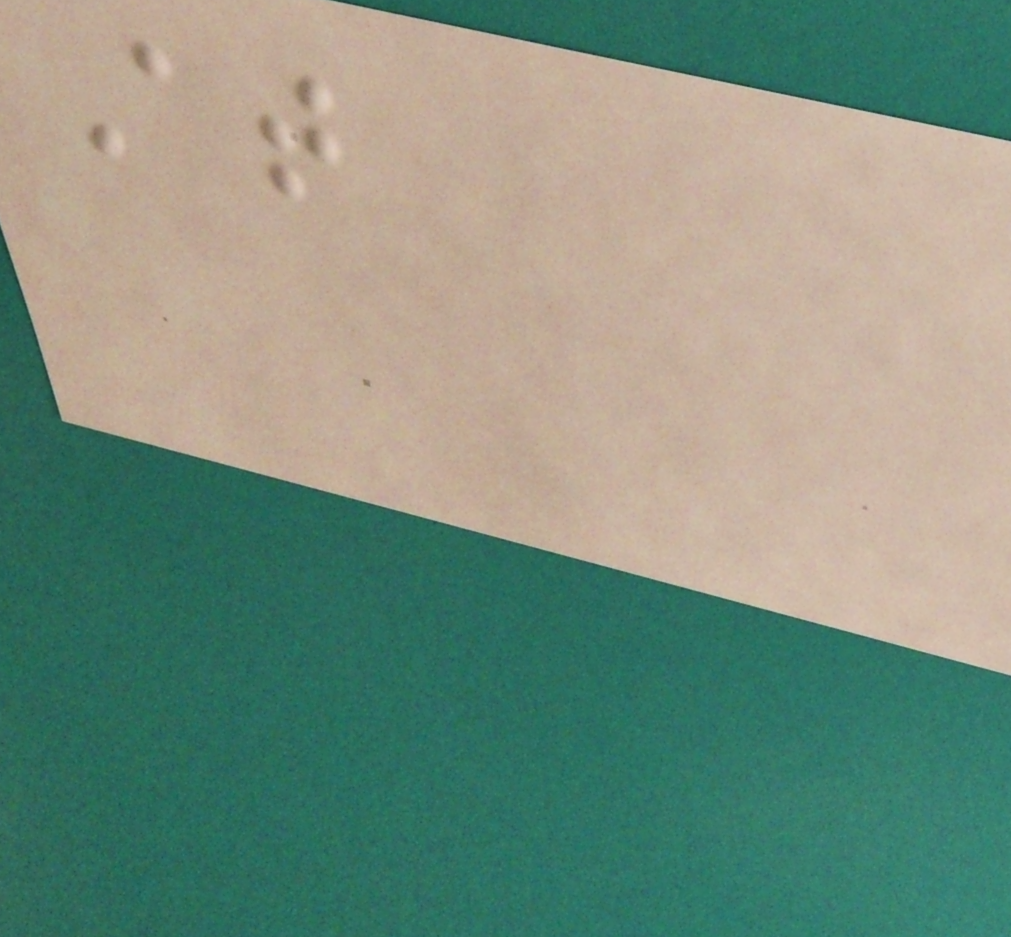At
